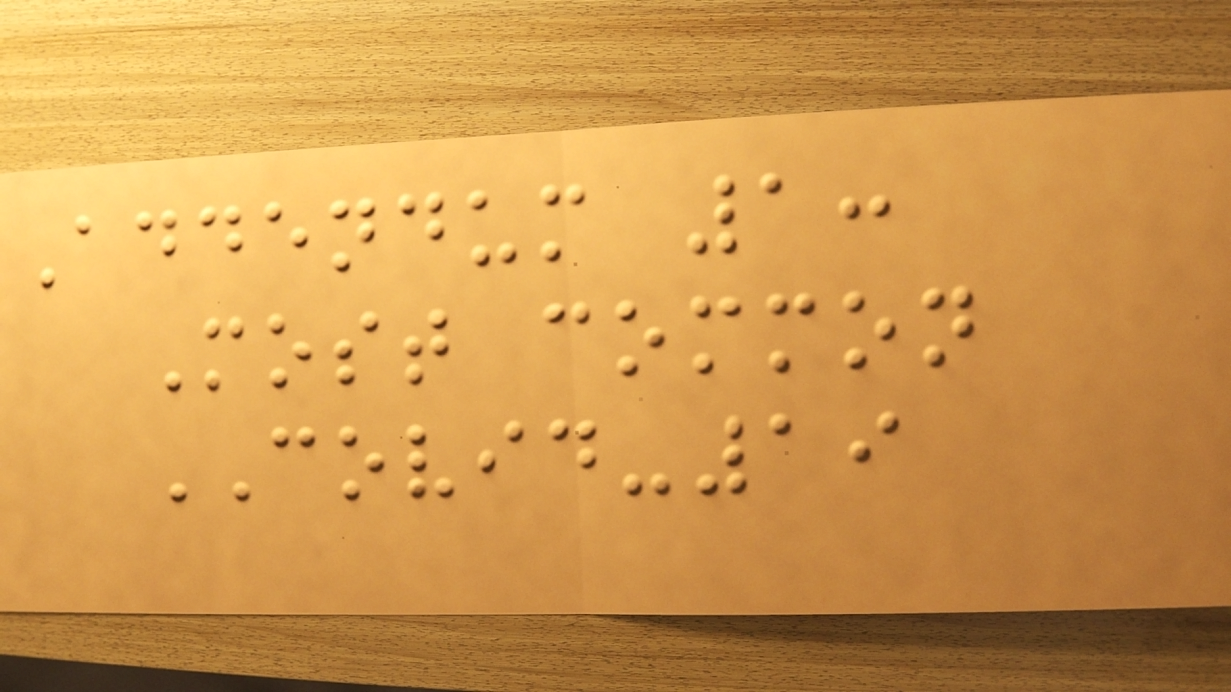Addendum 1:
Most common
COVID-19
